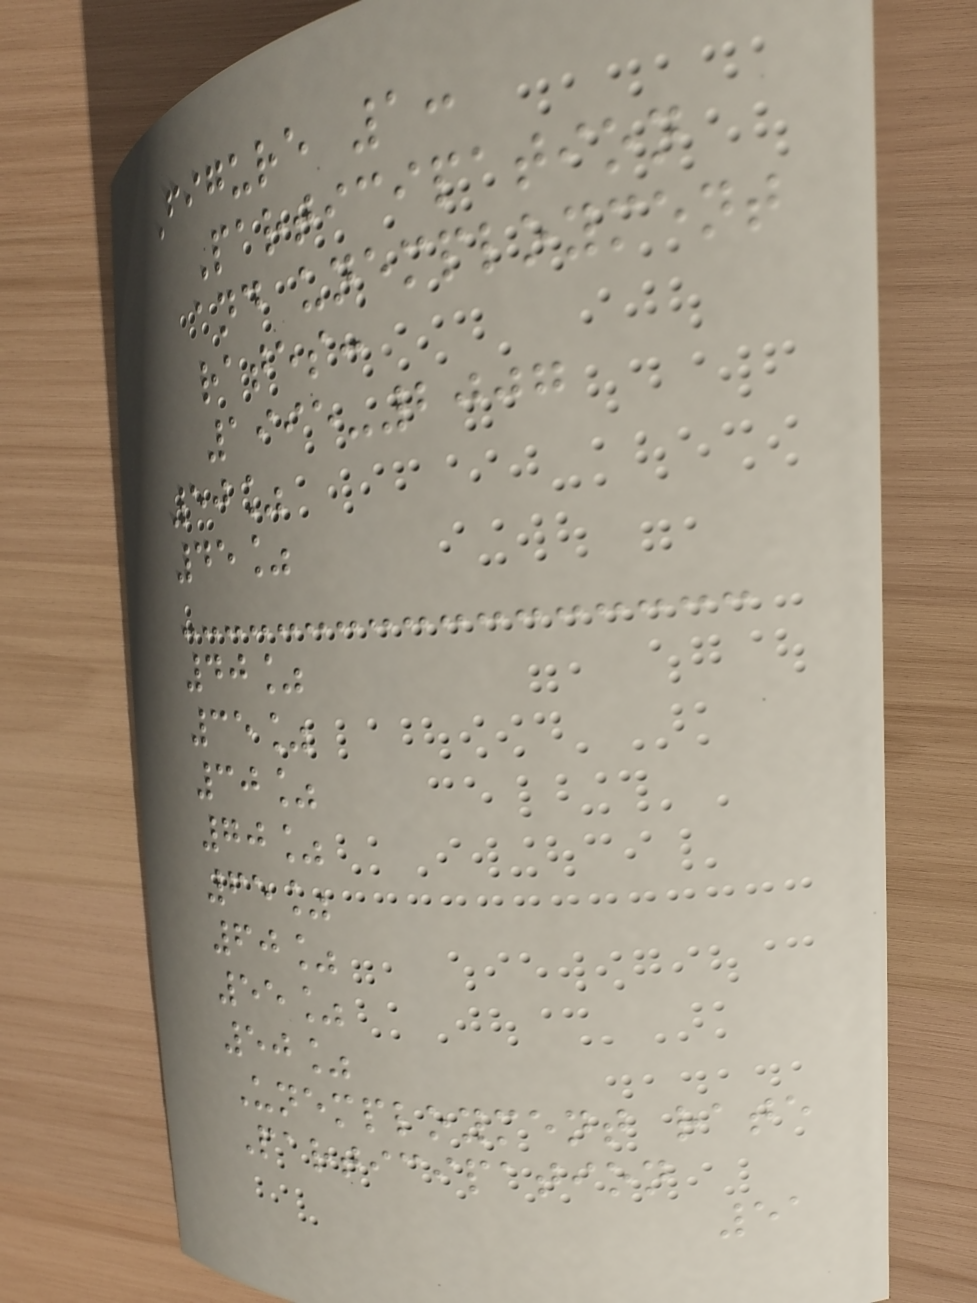Figure 1:
Participation
and unemployment
rates:
1995-2007
50%
45%
40%
35%
30%
70%
65%
60%
55%
50%
Unemployment rate
Participation
51
